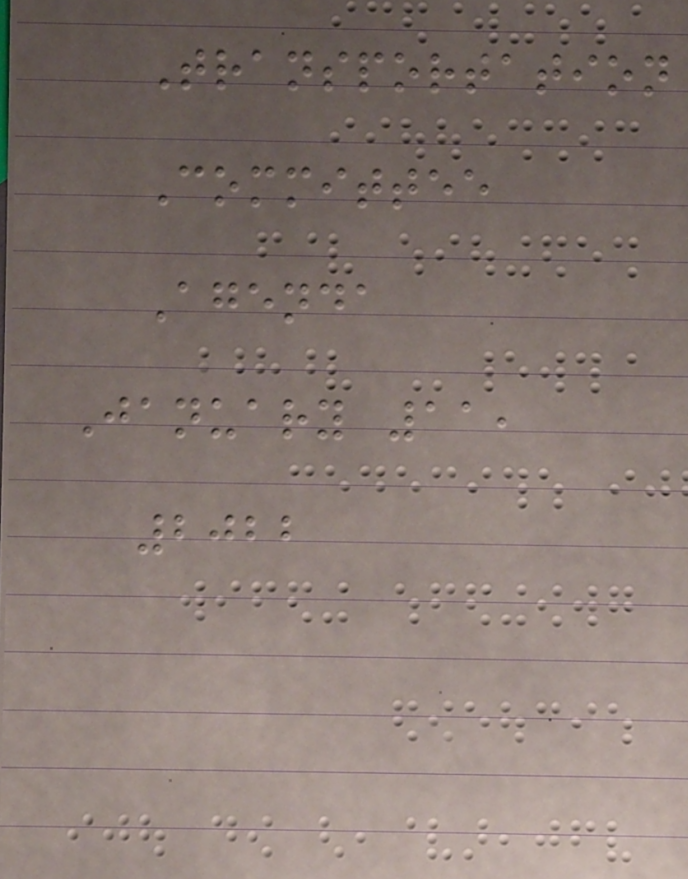Transportation
Committee
Agenda
January 11,
2022
